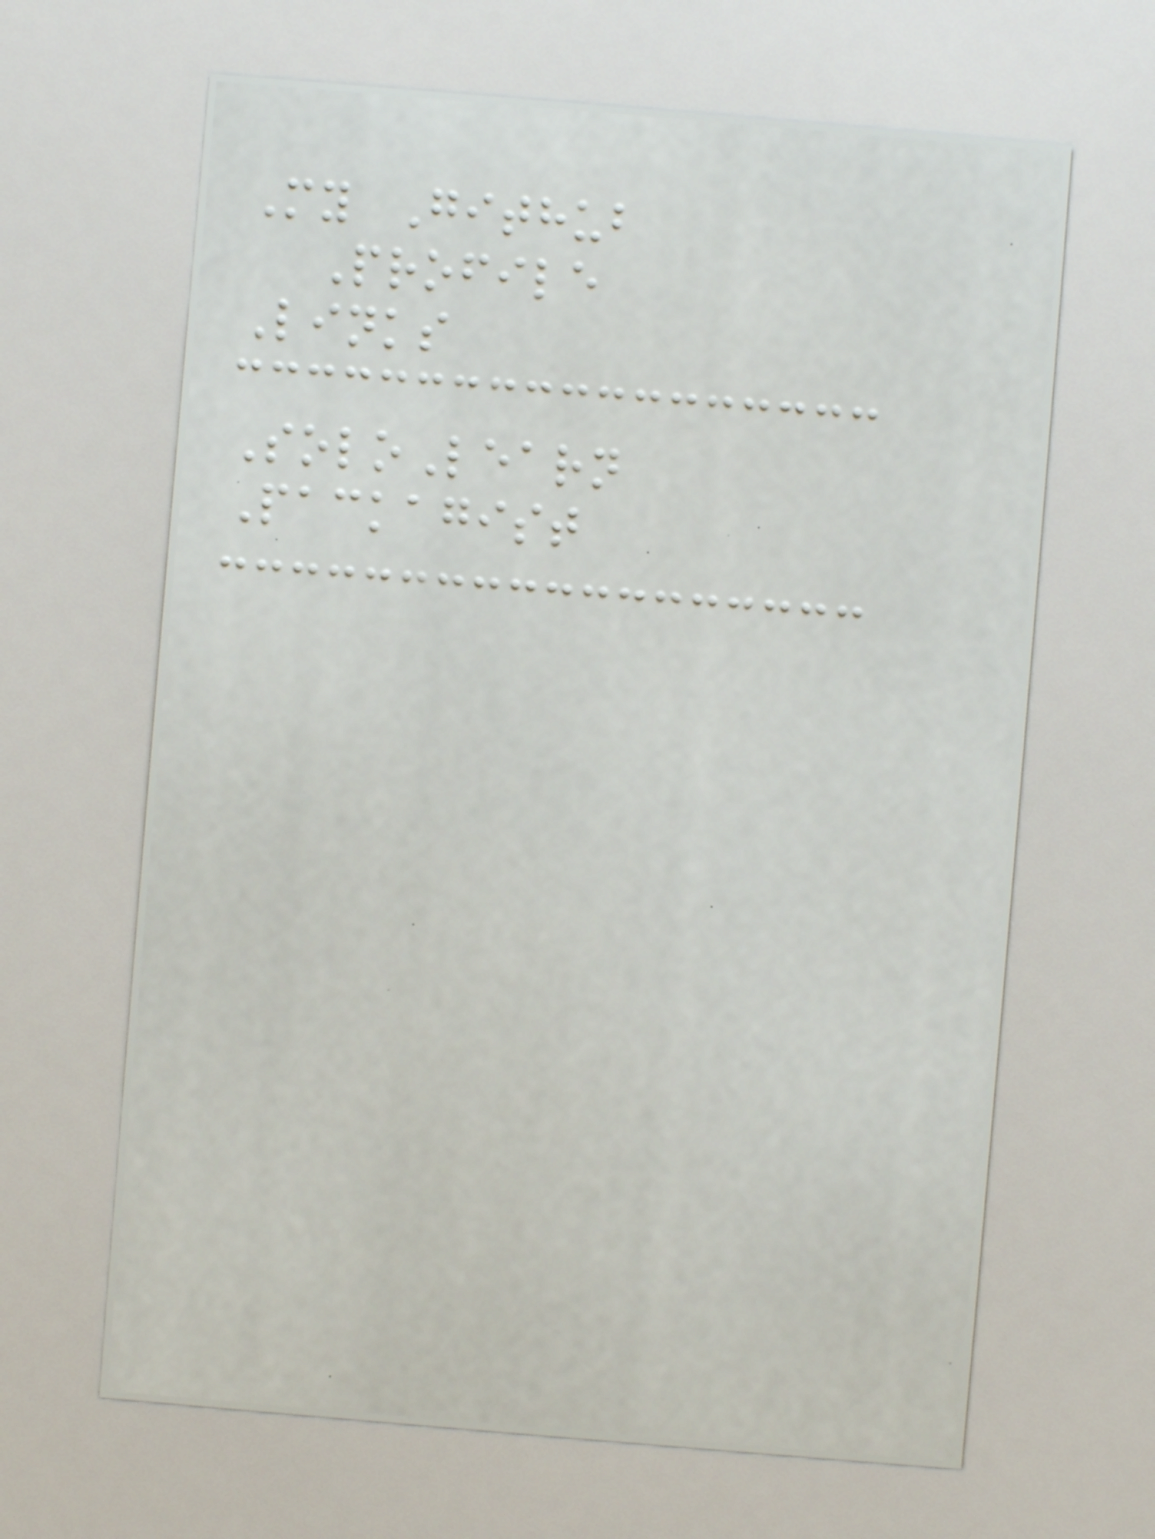My Github
Profile
Links
SoloLearn
Packagist
